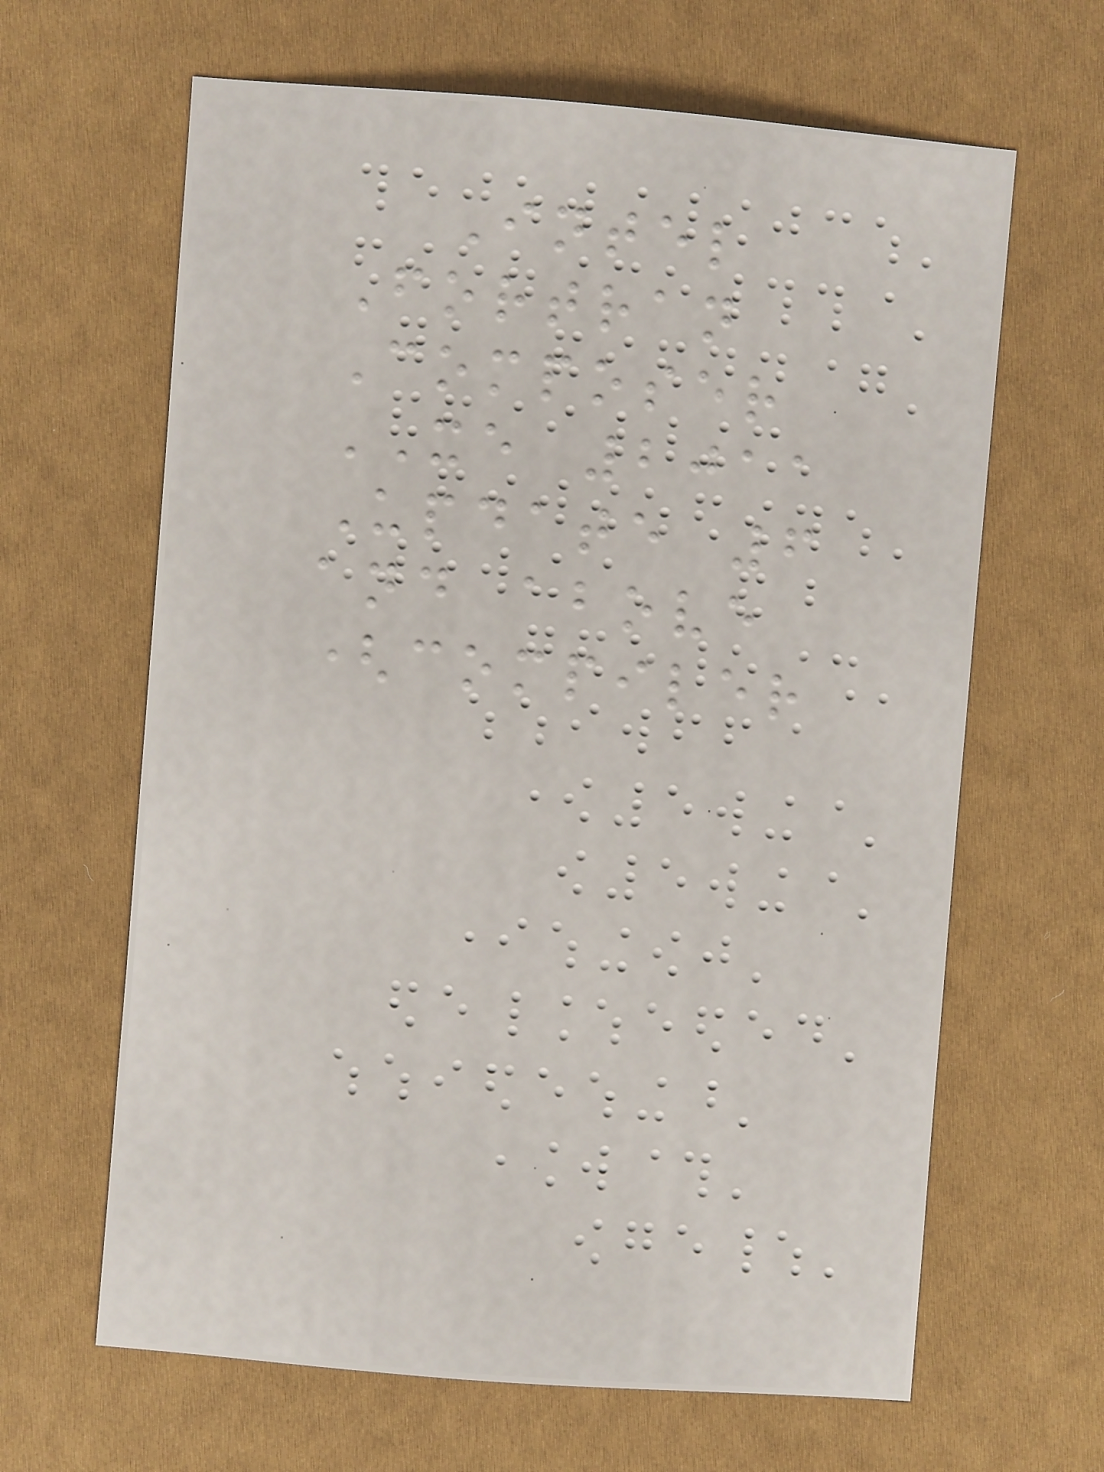Intel
Fortran
Composer
XE 2011
Update 6
and above
(compiler
